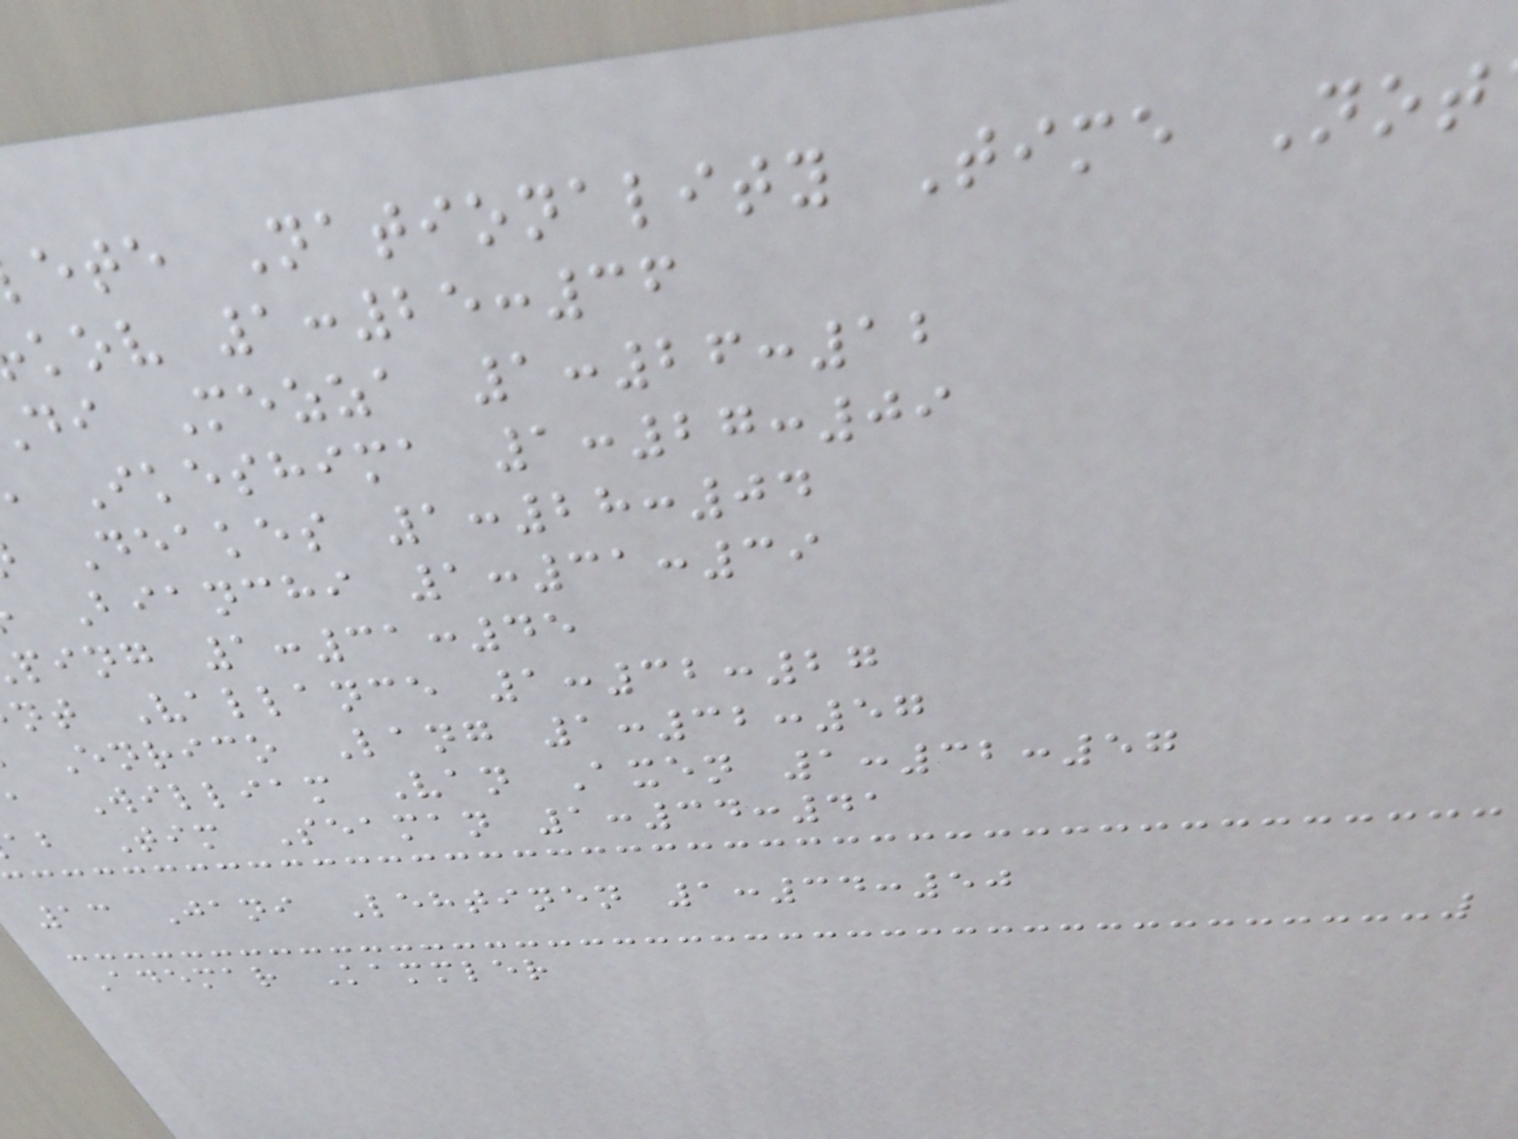ete Nationality Time Not
kov 1:25:36
di Mezza 1:26:12
Ikeshima 1:27:09
Deakes 1:28:04
Bianchi 1:31:39
ping 1:31:45
nt Vallance 1:32:27
Enrico Lang 1:32:57
a William Van Axen 1:32:57
ab Tim Seaman 1:34:41
13 Jani Lehtinen 1:34:50
Ademar Kammler
